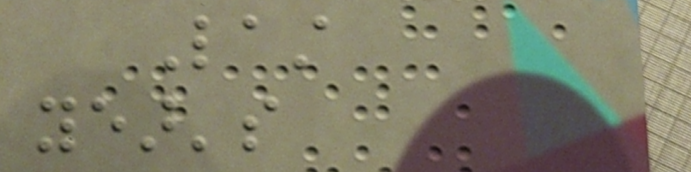Last
year's
